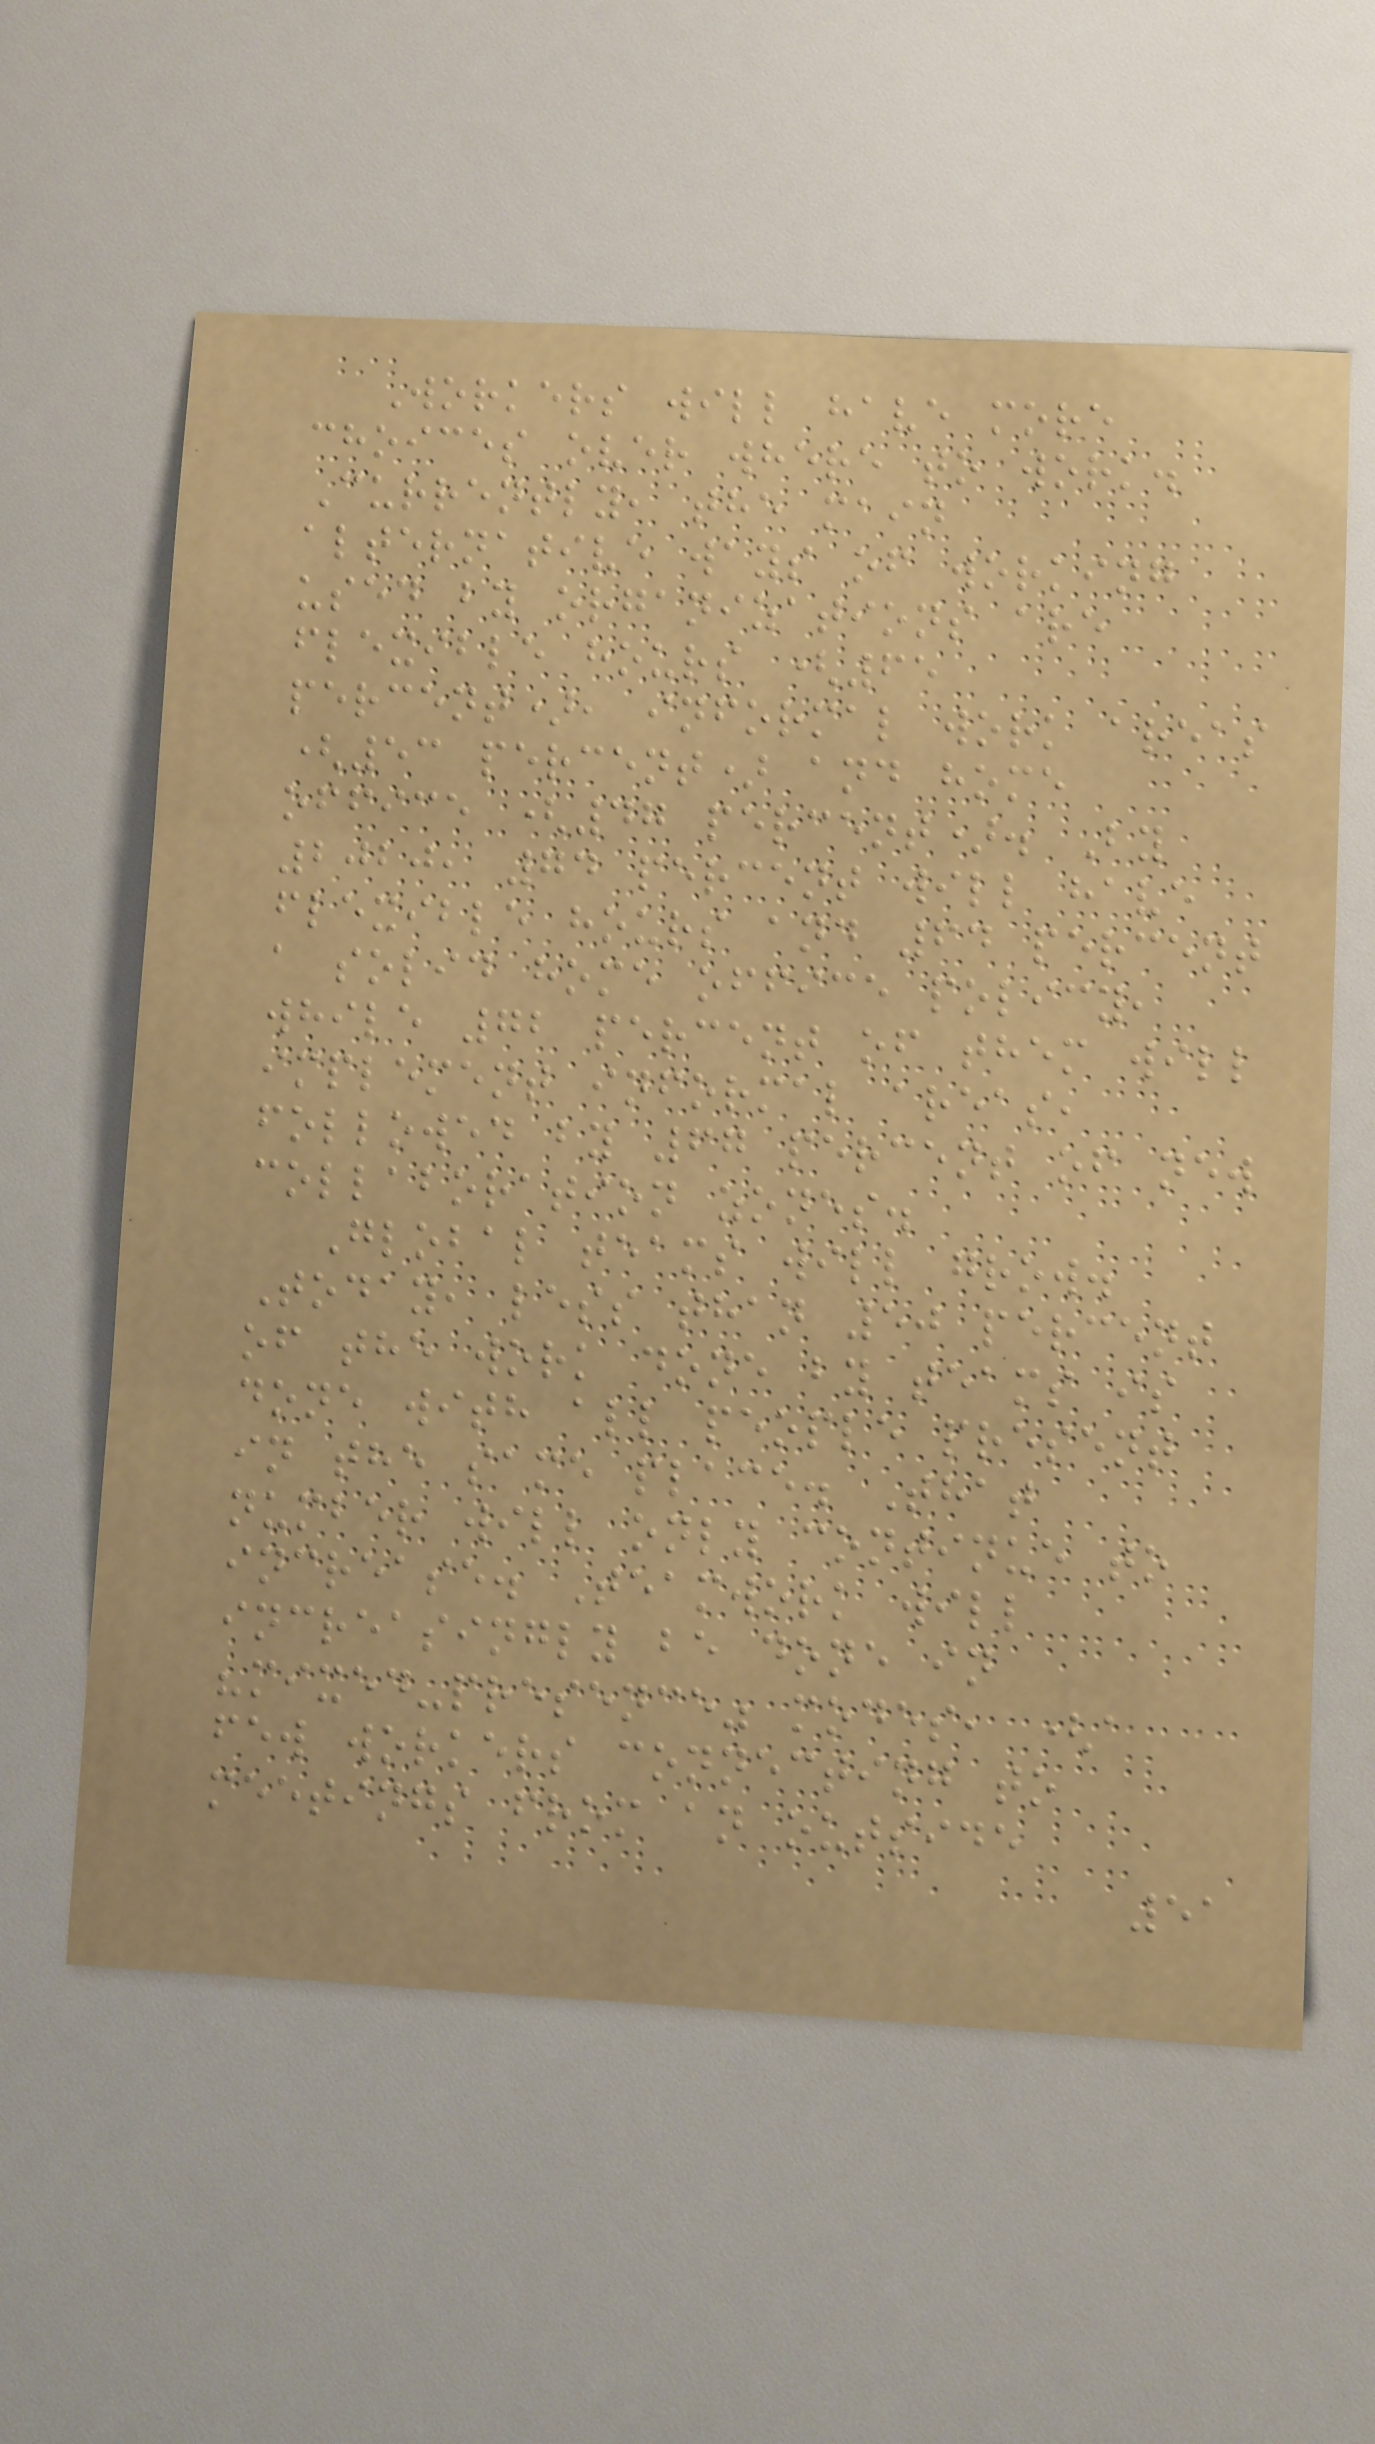Workers will have more
choices over where to work.
Currently, the main
alternative ways of working
used by organizations are
flexible hours (65
percent), informal work areas
(53 percent) and home
office (47 percent). By
2020, 74 percent will have
flexible hours and 64 percent
a solid home office policy,
while 72 percent of them will
implement informal areas,
followed by 67 percent of new
collaboration zones.
Global teams will grow.
Today, less than 50 percent
of the work done by teams is
done with all people present
in the same place. That
number will only continue to
increase. Teamwork will
increasingly be done in
"mixed-presence" modes, (a
few workers connecting to
meetings from an outside
51
